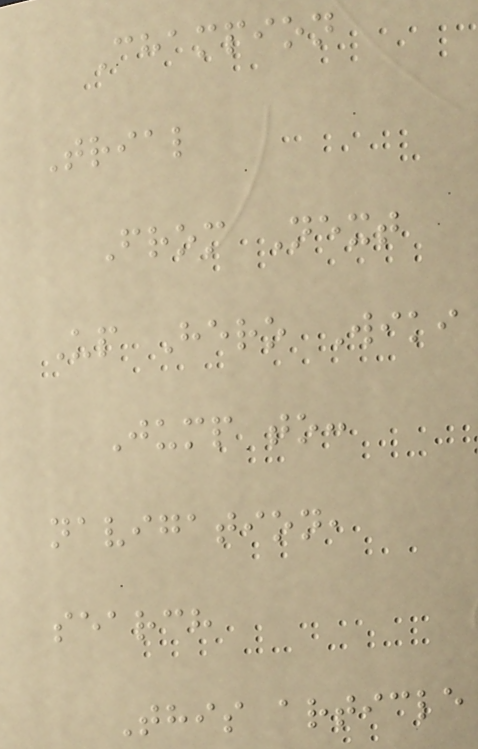Champion
Trial
From Next
Up Hero Wiki
Jump to:
navigation,
search
This article
